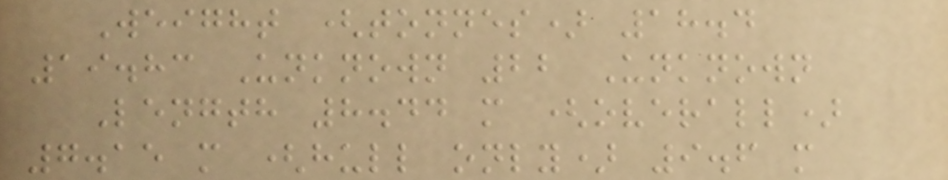Weight (tonnes) 18.4
19.83 Unknown 22 Unknown
Length 8.44 m (overall)
7.15 m (hull only) 9.6 m
